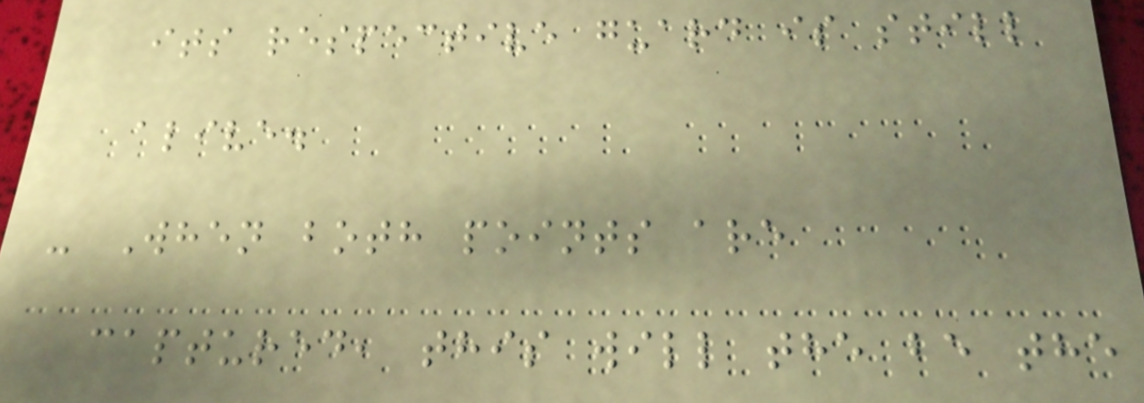its respective guard is still
alive.
- When both points are
captured, this will the be the
